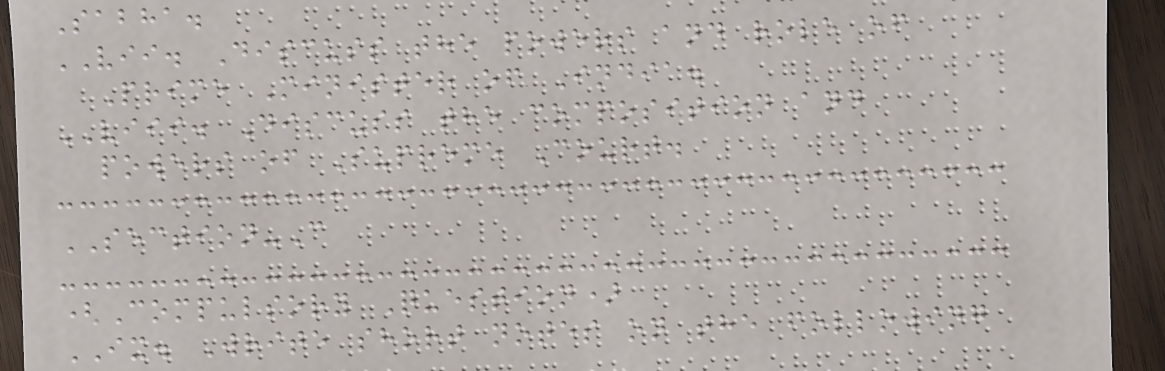Sabha.
VII. Discuss the powers and role of
Prime Minister of India.
VIII. Discuss the composition and
powers of Supreme Court.
SECTION-C
(Compulsory Question)
IX. Write short notes on the following
